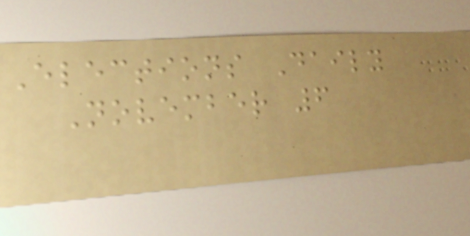Elections Daily
November 6
